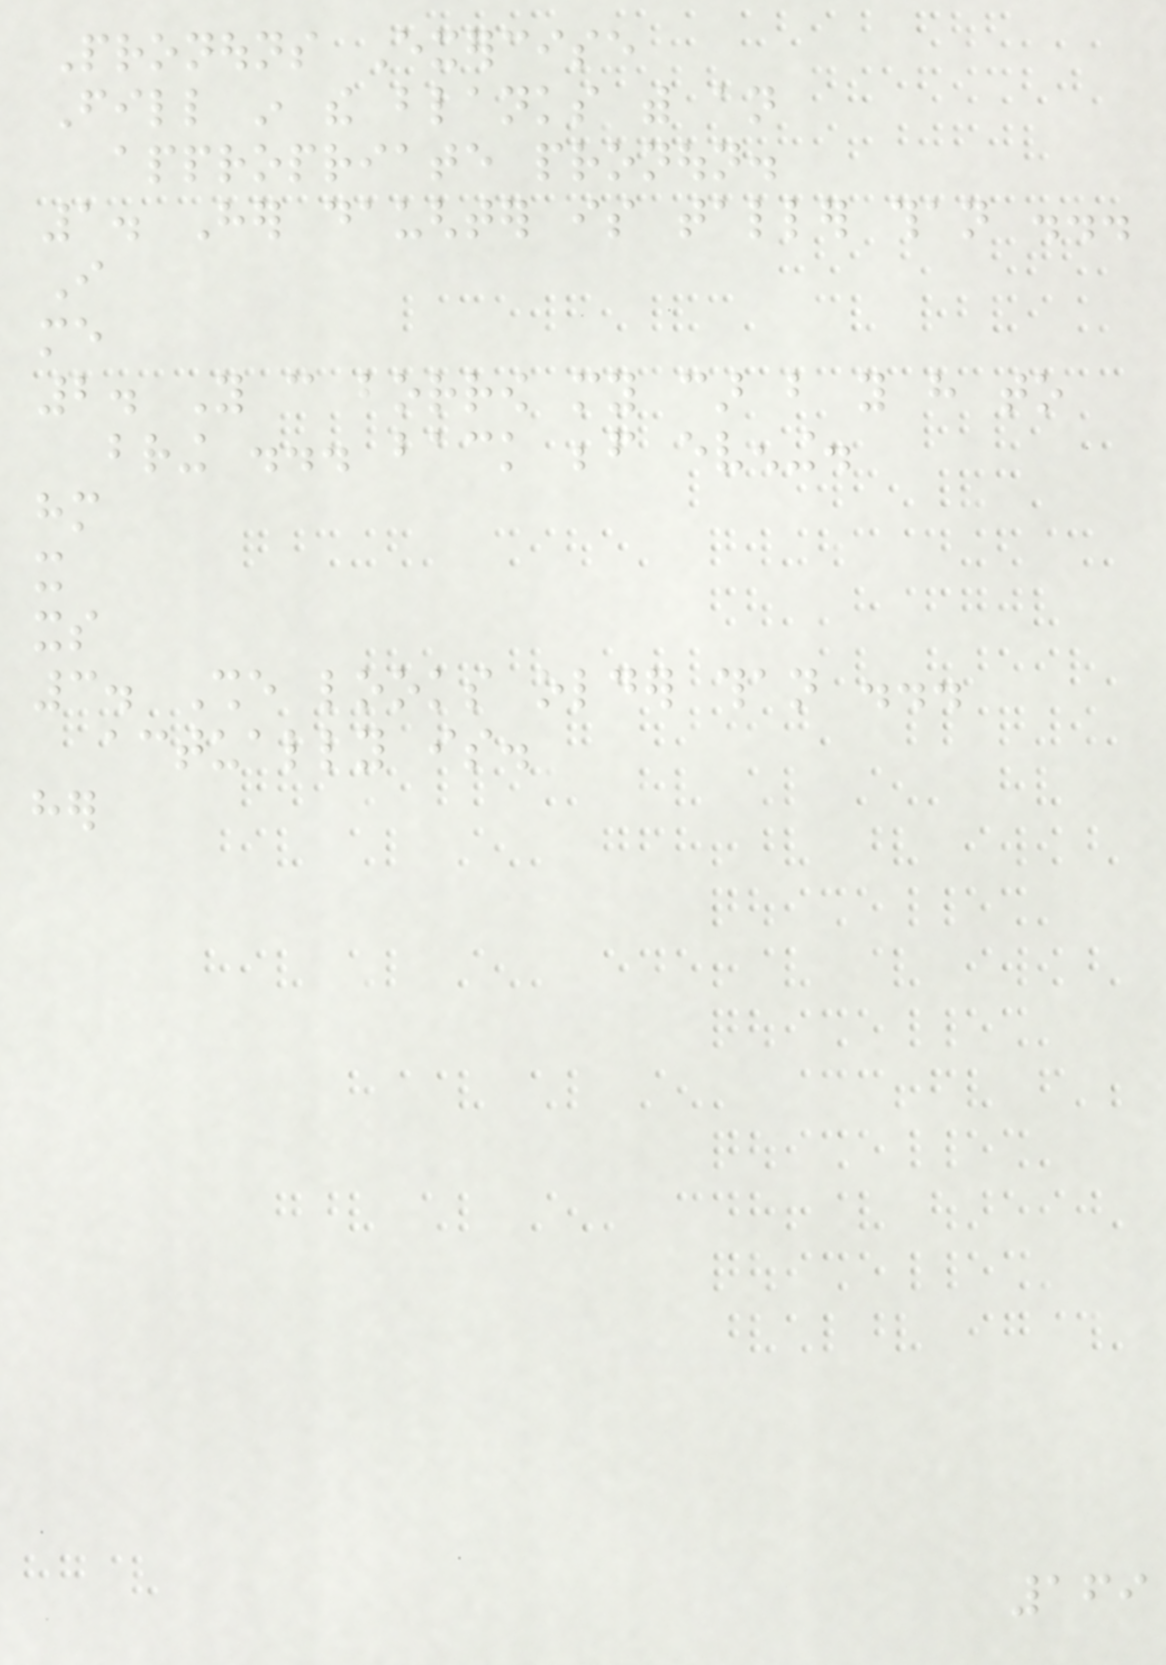Pronouns Exercise
Fill in the blanks with an
appropriate pronoun.
1. Her daughter is taller than ...
I
me
2. You can borrow my car but you have to
bring ... back before evening.
him
it
its
3. She looks older than ...
actually is.
her
169
